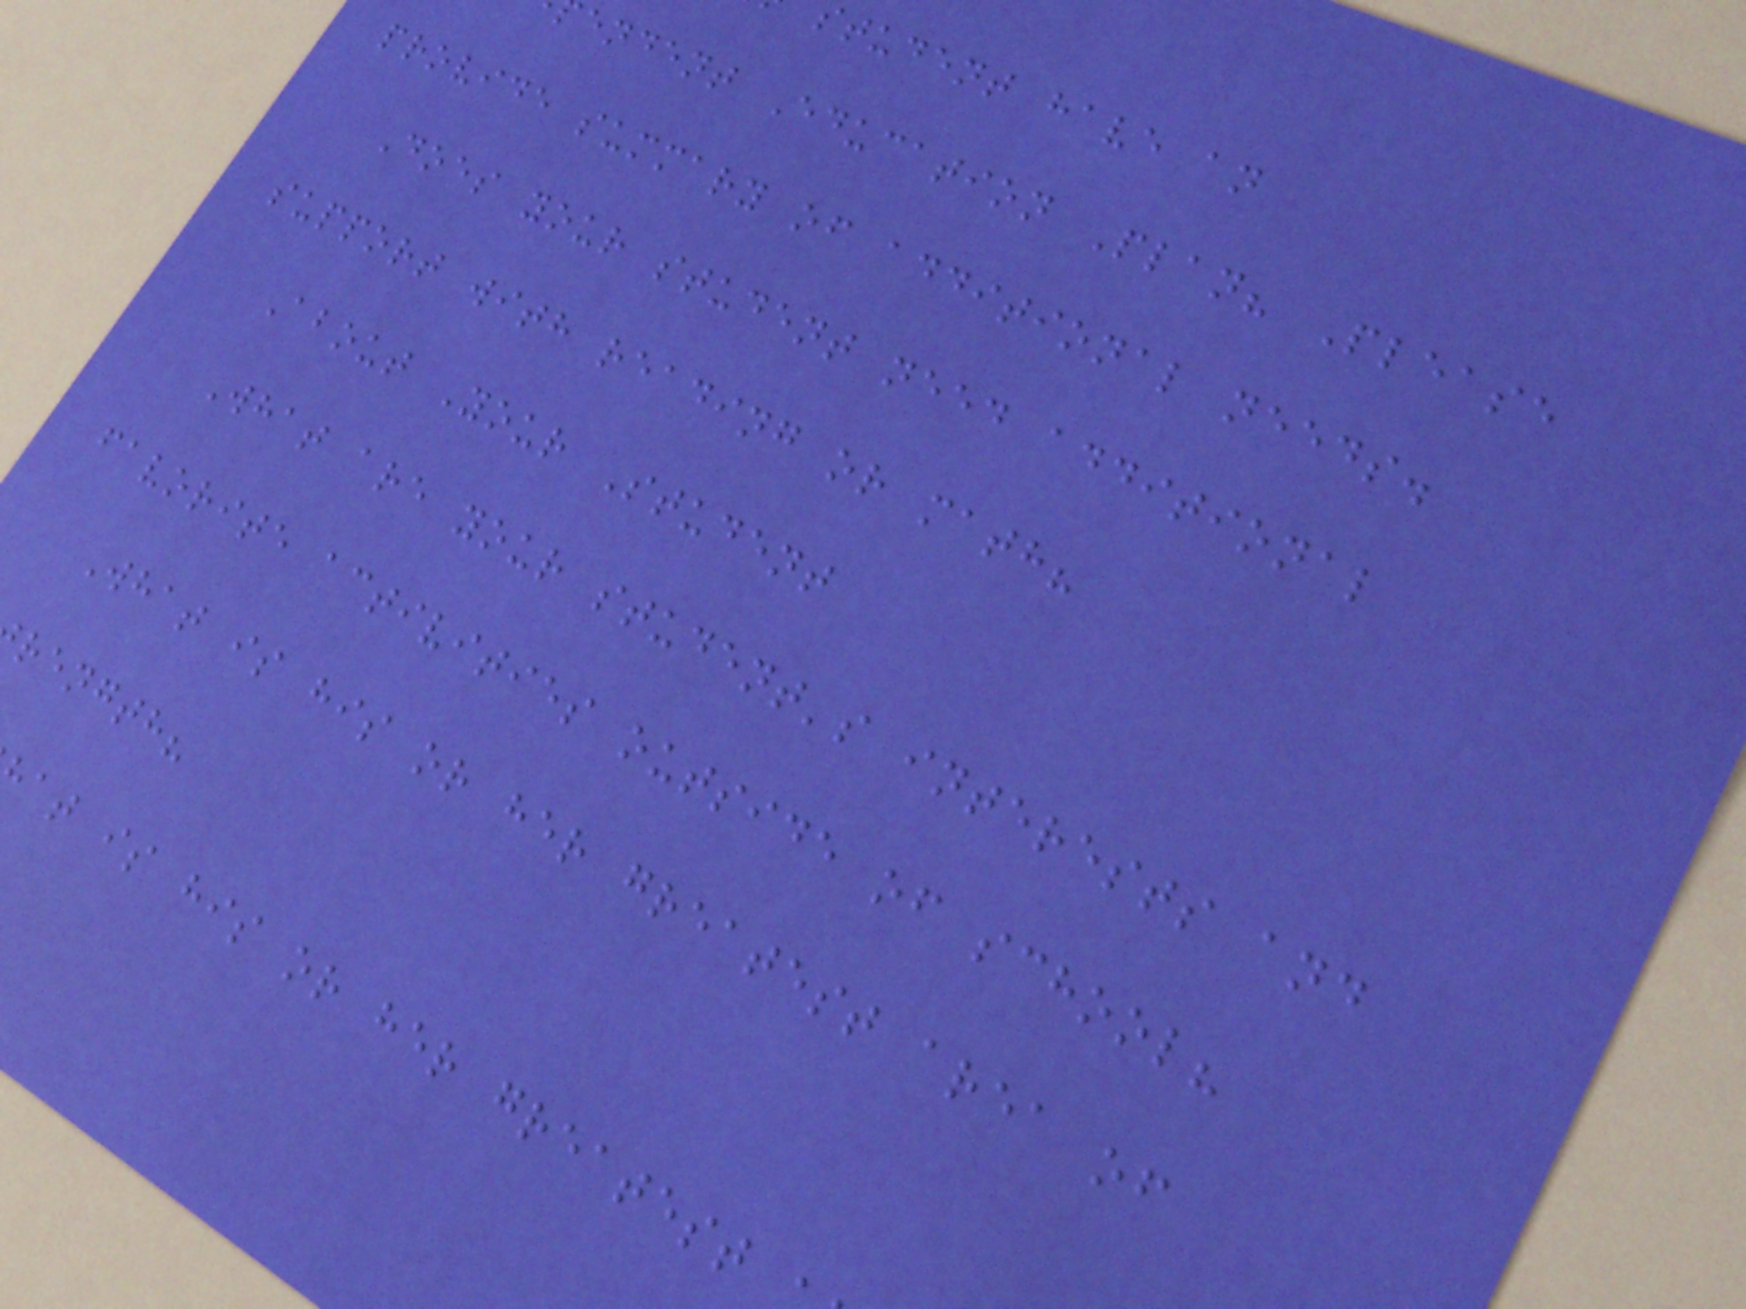student have an
endent Education Plan? Please
provide summary of additional needs.
Does your student need additional
support with reading or math?
About Your Student
What are your student's interests and
favorite activities outside of school?
What is his or her greatest area of
rength?
at is his or her greatest
